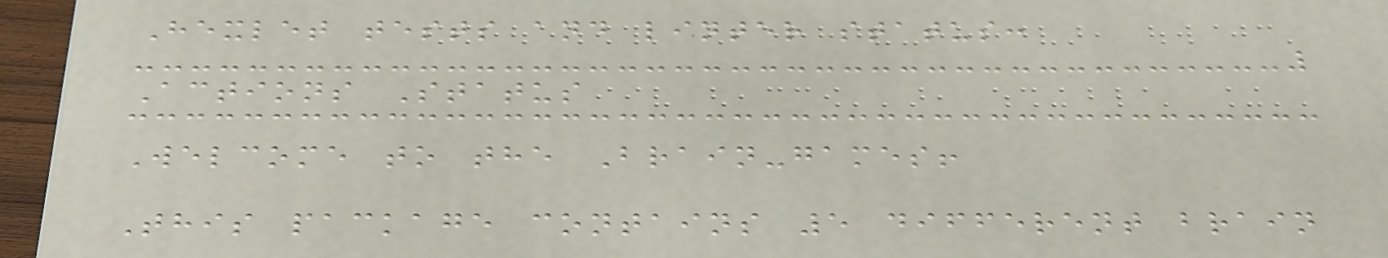Hexlet tests and linter status:
Actions Status
Welcome to the Brain-games!
This package contains 5 different brain
